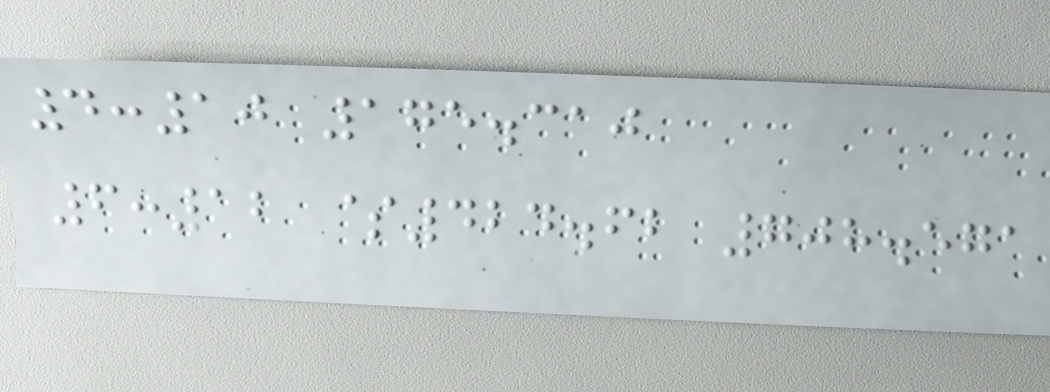4:10 175.310
6:12 $424.62 708.571
